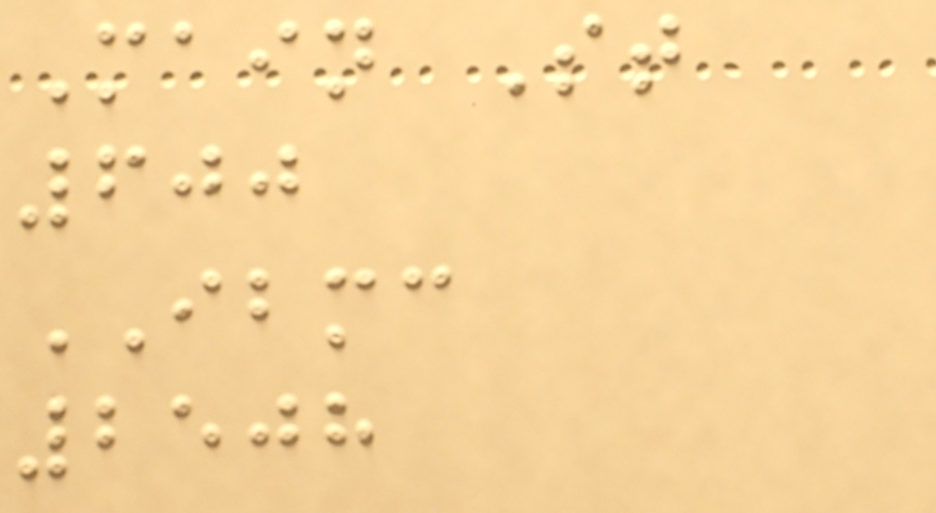Main St
600
IBMC
2508
